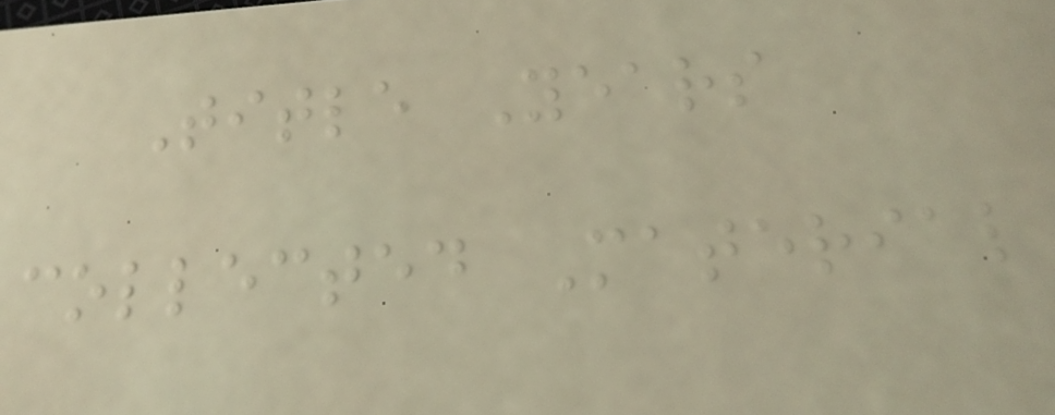Title Years
collected Material
